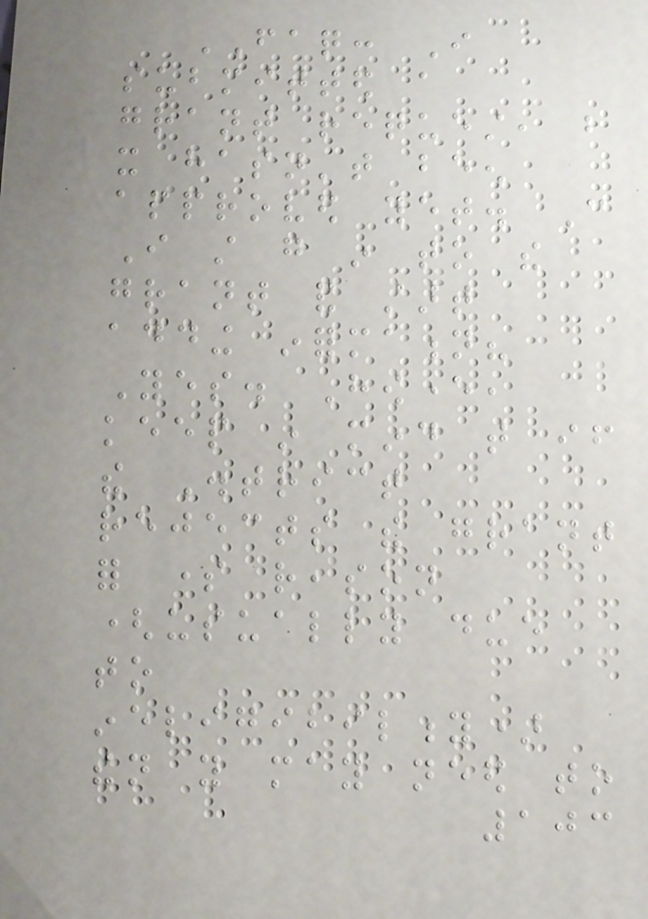FAQ: I
submitted a
grant request, but
it hasn't been
approved yet. Can
I still go in to the
grant and start
adding information?
Yes. However,
keep in mind that if
the District
rejects the grant
for some reason
(usually due
to
ineligibility)
then you may need to
103
